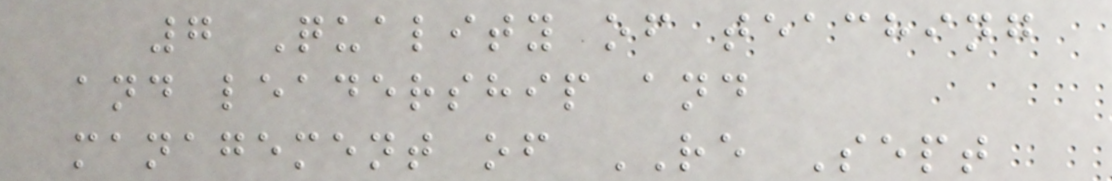7 Quality of teaching
and leadership and
management of RE Sept
